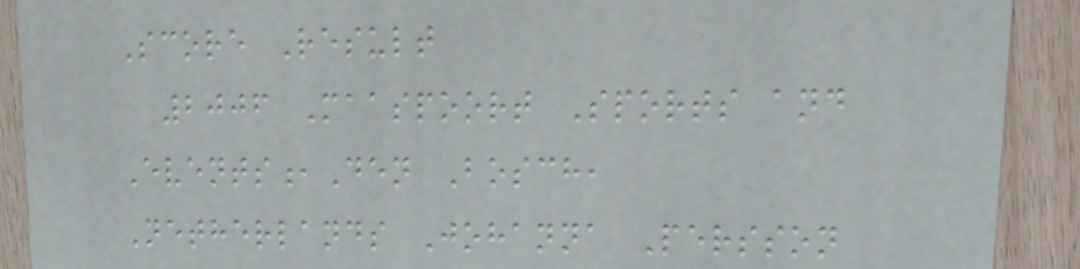Score Result
2006 Maaspoort Sports and
Events,Den Bosch,
Netherlands Johanna Persson
